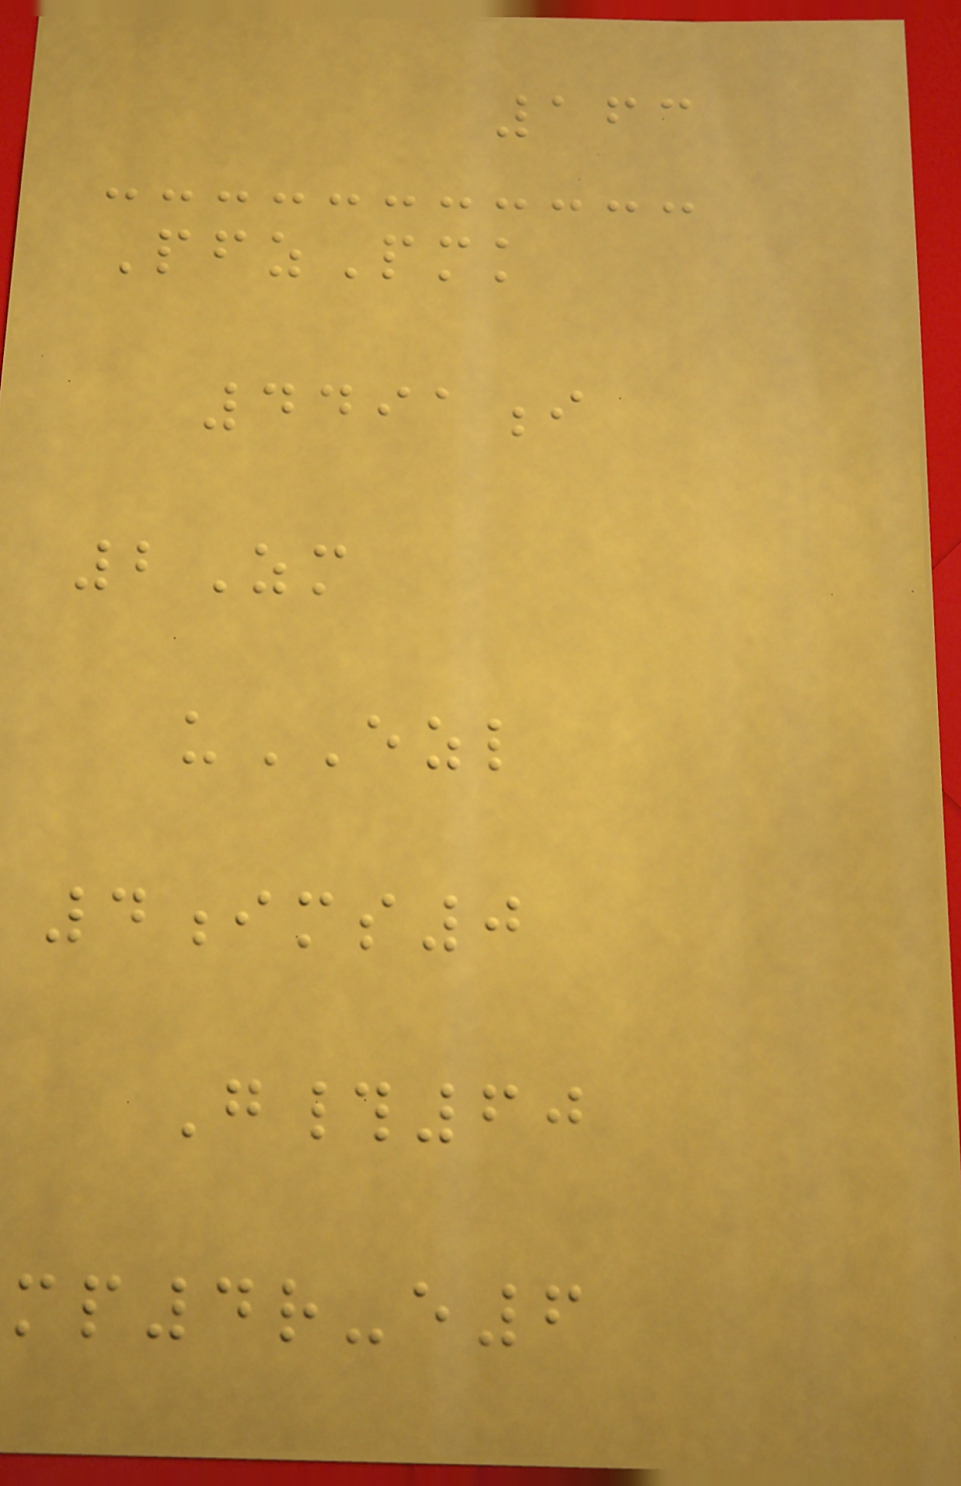163
PfzPmk
4491i
2Zm
uEZL
4ims0
G#60
mp4r-e6
